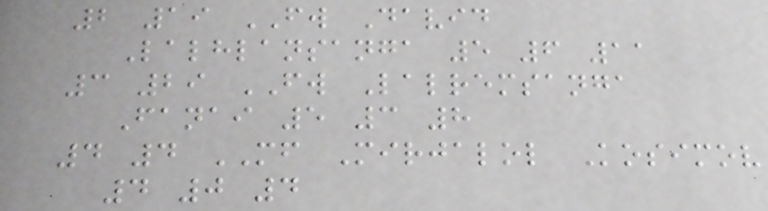2 19 FW David
Lalhlansanga 5 6 11
3 29 FW Lalremsanga
Fanai 5 3 8
4 4 MF Mirjalol Kosimov
4 0 4
